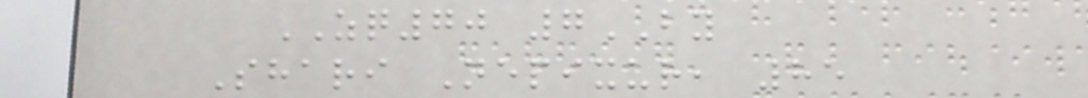ZQ70 7BY
Shari Nepixur, 85
